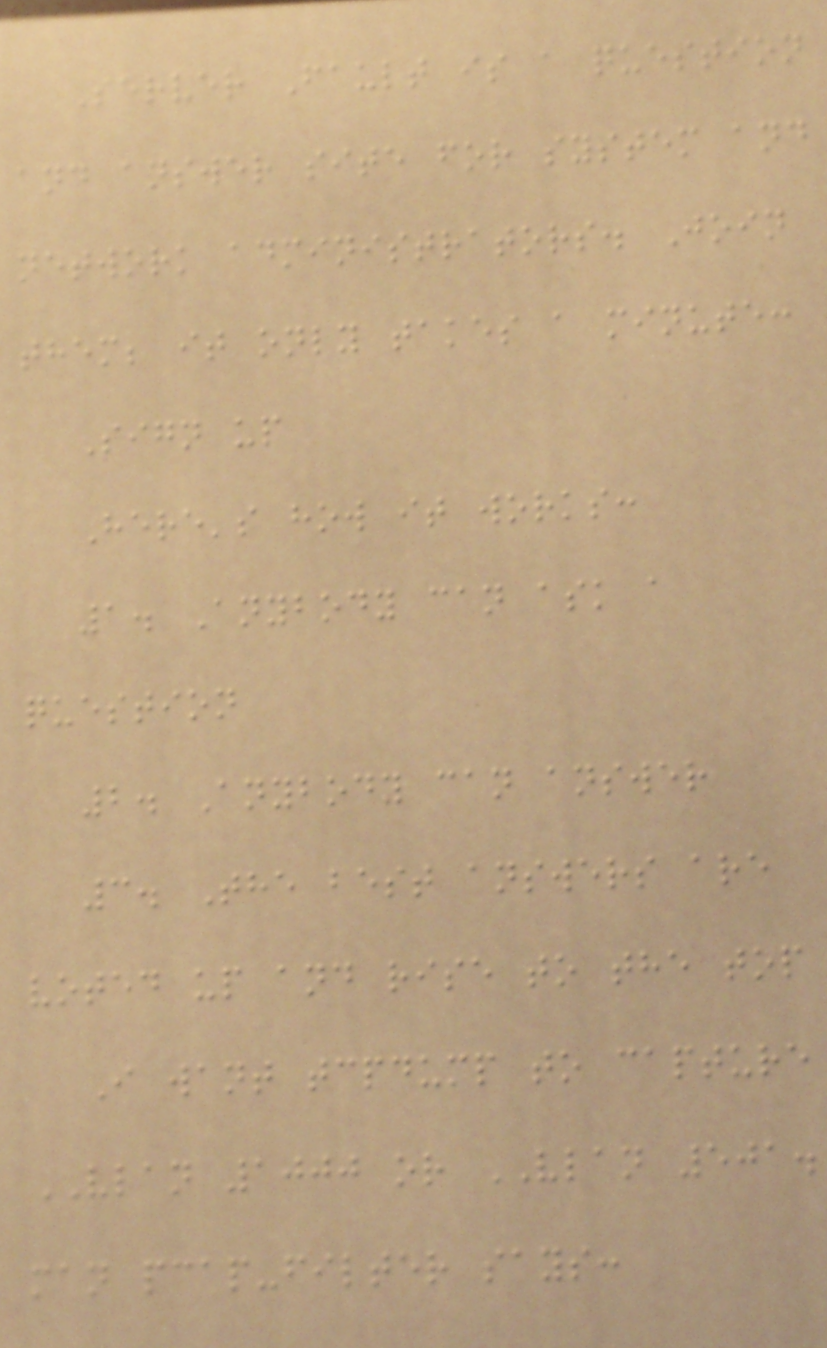Server Fault is a question
and answer site for system and
network administrators. Join
them; it only takes a minute:
Sign up
Here's how it works:
1. Anybody can ask a
question
2. Anybody can answer
3. The best answers are
voted up and rise to the top
I want tcpdump to capture
VLAN 1000 or VLAN 501.
man pcap-filter says:
